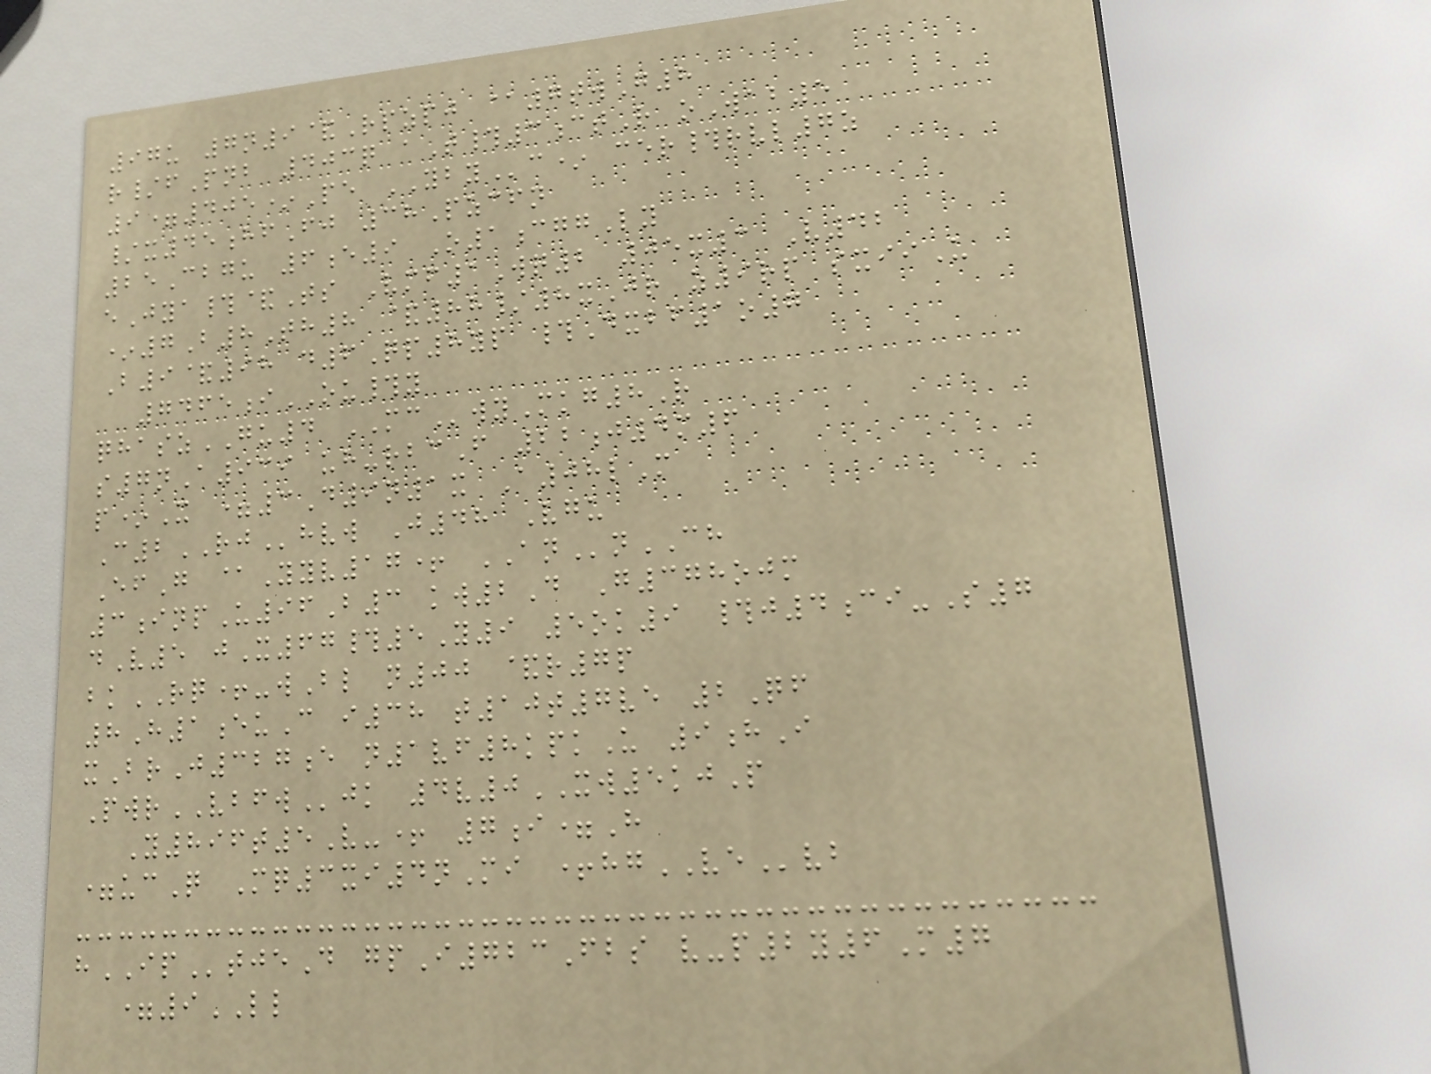97u 7n9&Rpzpj @7twG8
r/fPnb 403q aT#3ctR oWab5
9=405*Pe YBYc* cer#rvl7z
/x45hfFj 38Pzcfn
25Cbgu 6e9 O1cggLy
eJya#&Ts Vmf1Wq2 05x3 V42
*7B8Th8 &88/8xJr z9rp sxiiU
B9&98 d6Qp8yp #Dxbf1o7
7465iOU#y
qhaszGU4 MCwyMkg8R
s7nA939 uh-rbcF 22j4m6
p*X =3D9n1x A08lM
C2RJhvw J48 Vgu
EfG @Yyv17+ ANnCH
3inpU96B3 kw2D G378ojm
dV5 jX67#5Y9 5ok9 #j4ci-S7
bkRQ+-wBl n00 &r7p
8H1euC i38 t10t7ve 2Qf
xBrJ327e n1vf8kpkU 9hI
PwrVBFWjk 4v0XW5kjP
Y896t5V-+ 7i=H
=ucQ Mq3xi4nMi +hgVEvb
hIPtjeD gpI723Fbs v-p2y6M7
=9LL
